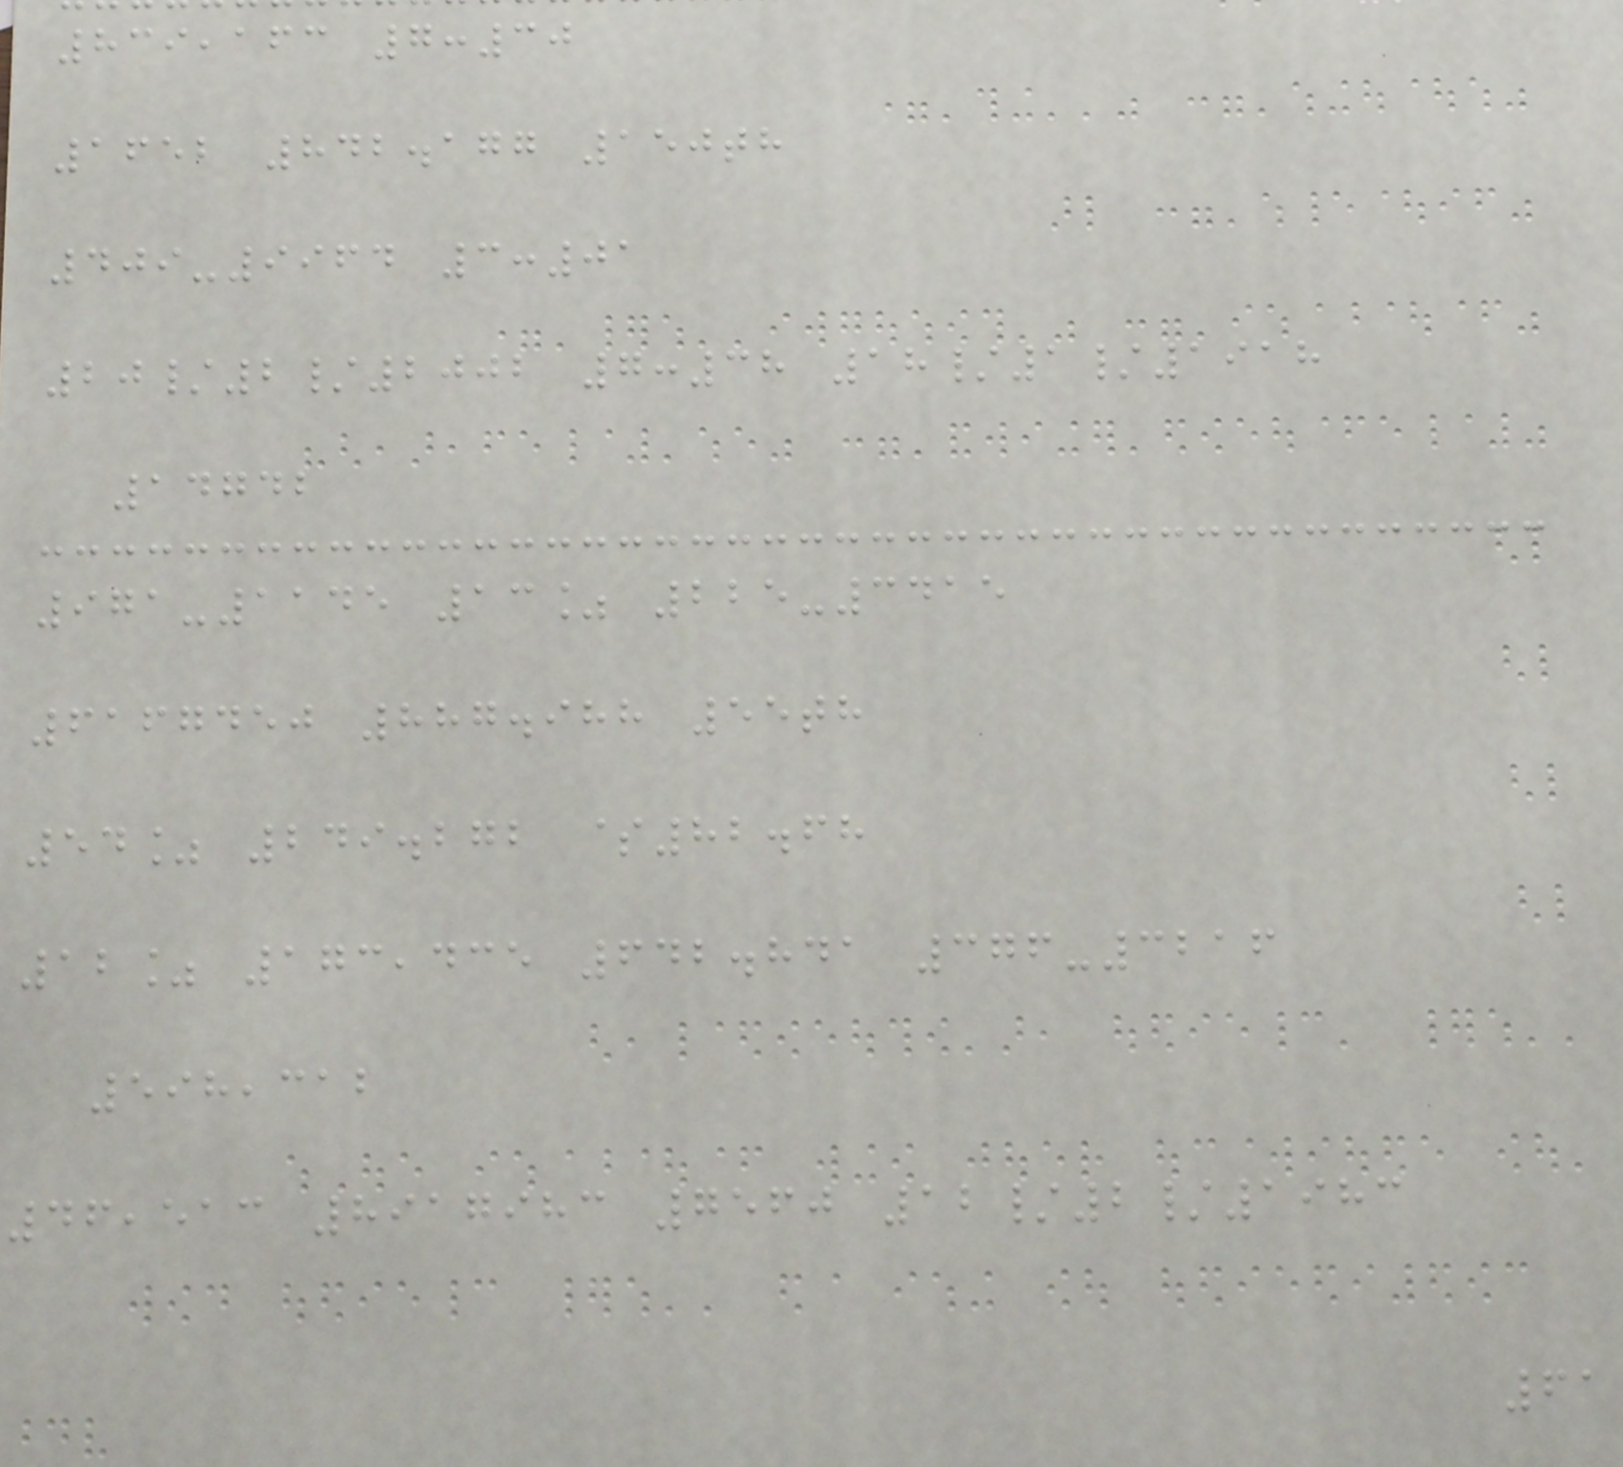839,163 7:30
1652 842.177 150th
409-9964 3:01
20/2/2002 7:38 18/1/1918
14742
971-1145 13% 225-3415
6167450 887.988 55th
54% 249.272 $82.68
12% 173,435 642.841 376-3216
598,312
46,513 8917983 7560 12/2/1983
61
